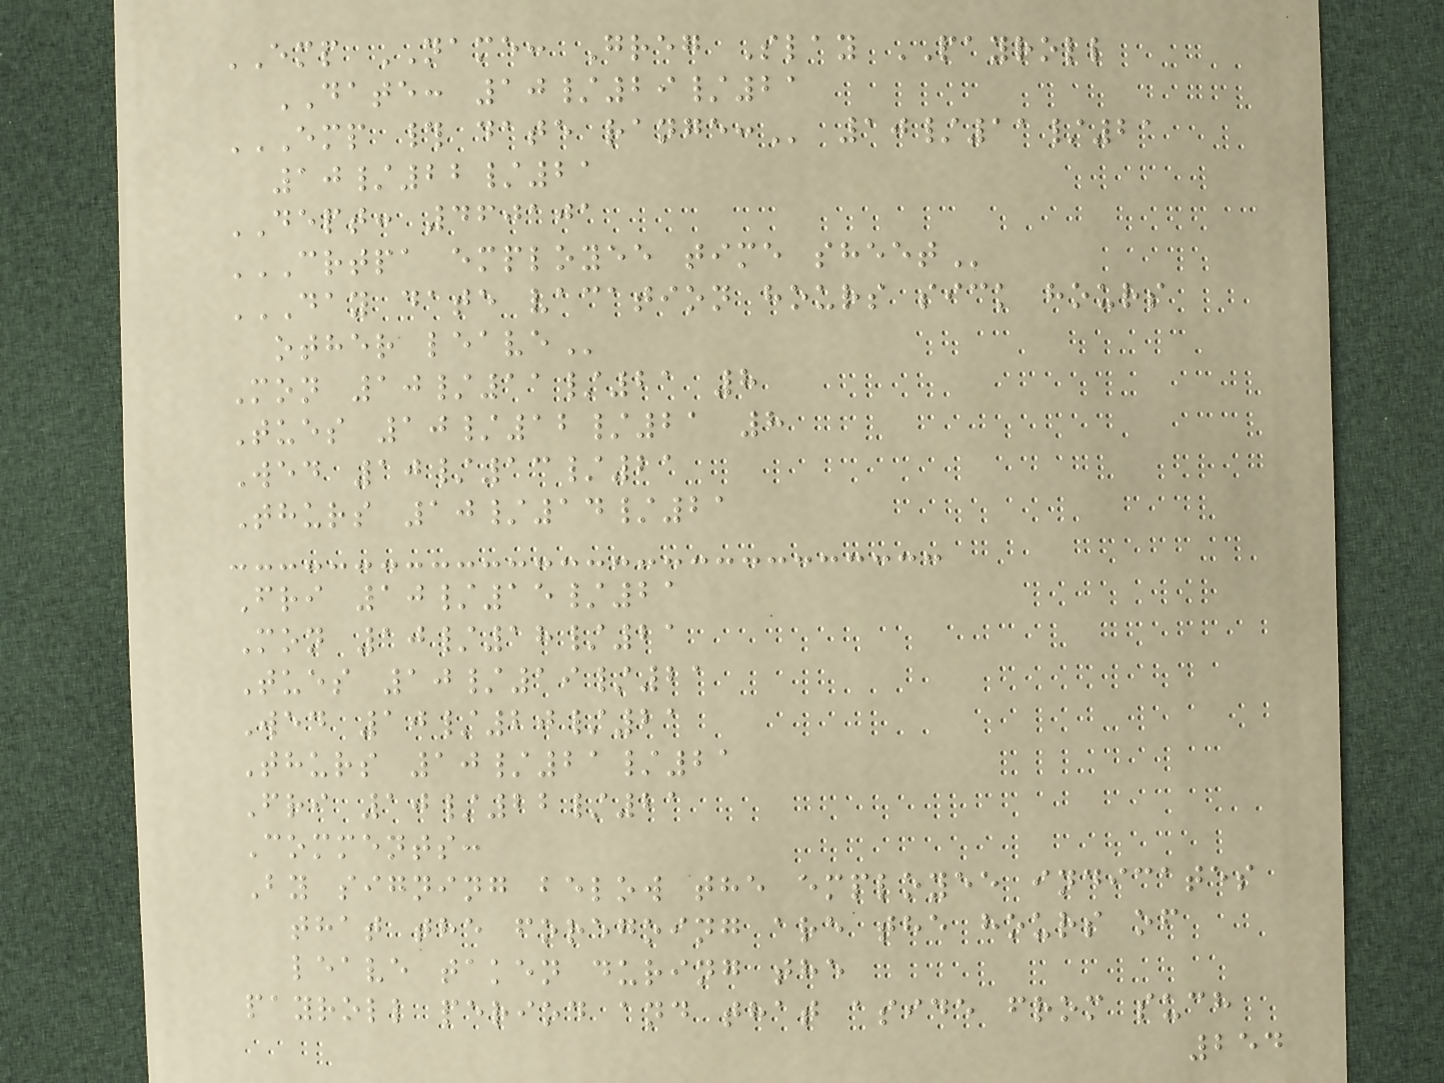EMP NAME: Greg Slay PAYROLL
DATE: 10/29/21
EMP # DATE RANGE: 10/11/21
10/22/21
DEPT: 460101
CRTPA EMPLOYEE TIME SHEET
DAY DATE VACATION HOURS SICK HOURS
OTHER LEAVE
Mon 10/11/21 8
Tues 10/12/21 8
Wed 10/13/21
Thurs 10/14/21
Fri 10/15/21
Mon 10/18/21
Tues 10/19/21
Wed 10/20/21
Thurs 10/21/21
Fri 10/22/21
Comments:
By signing below the employee indicates
that the foregoing are the hours of
leave taken during the
payroll period and that aside from such
254
